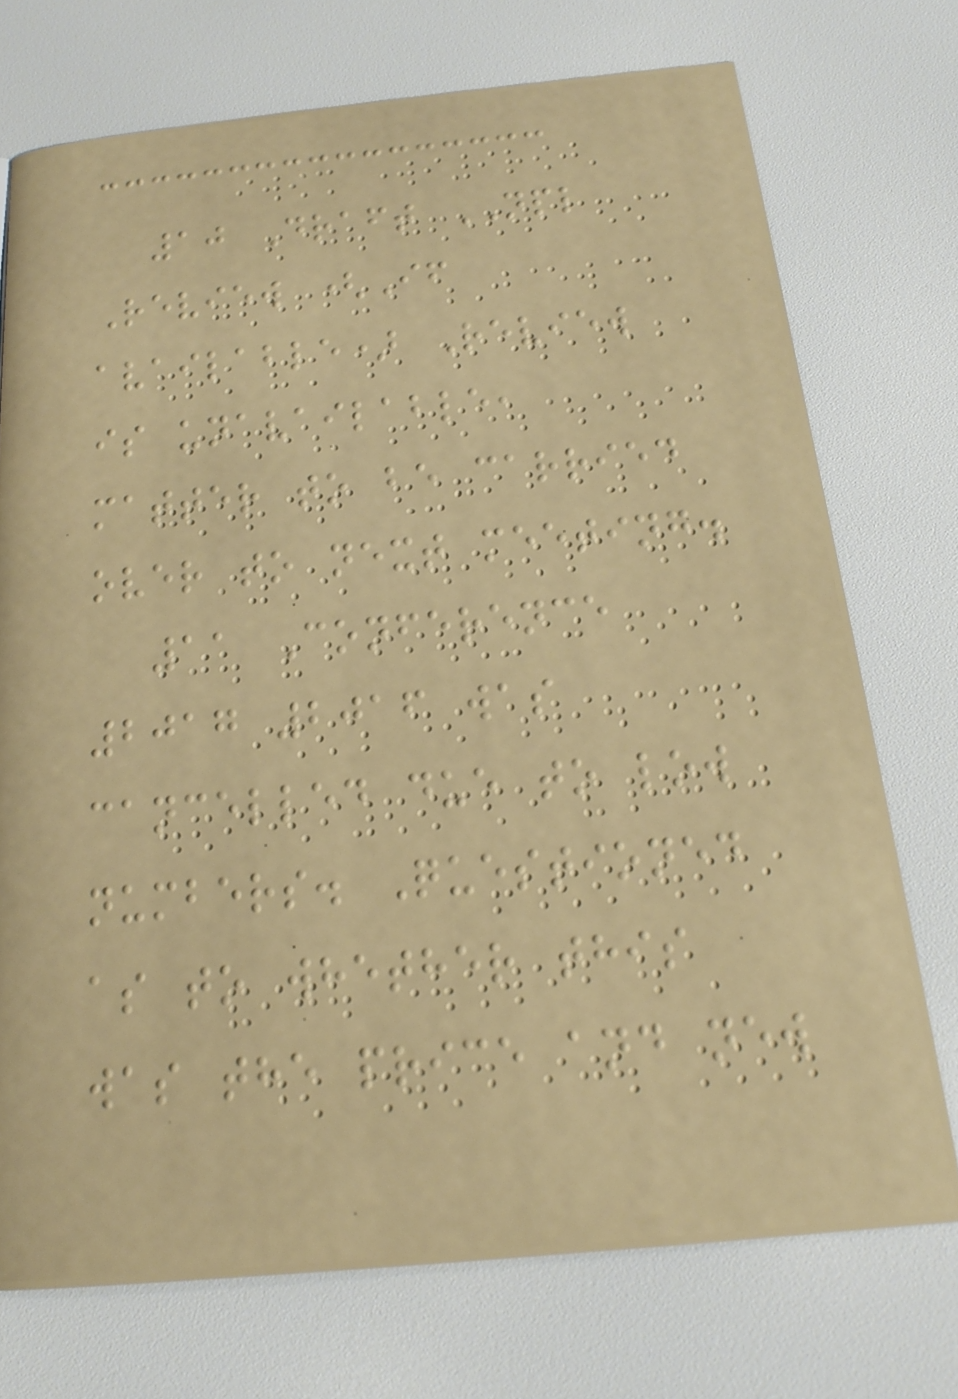10 Draft NPL
Review (If
available) Review
is unavailable,
matter to be carried
over to next meeting.
11 Conference
2017 2016 was
cancelled due to low
numbers. Questioned
as to whether this
was the price and new
